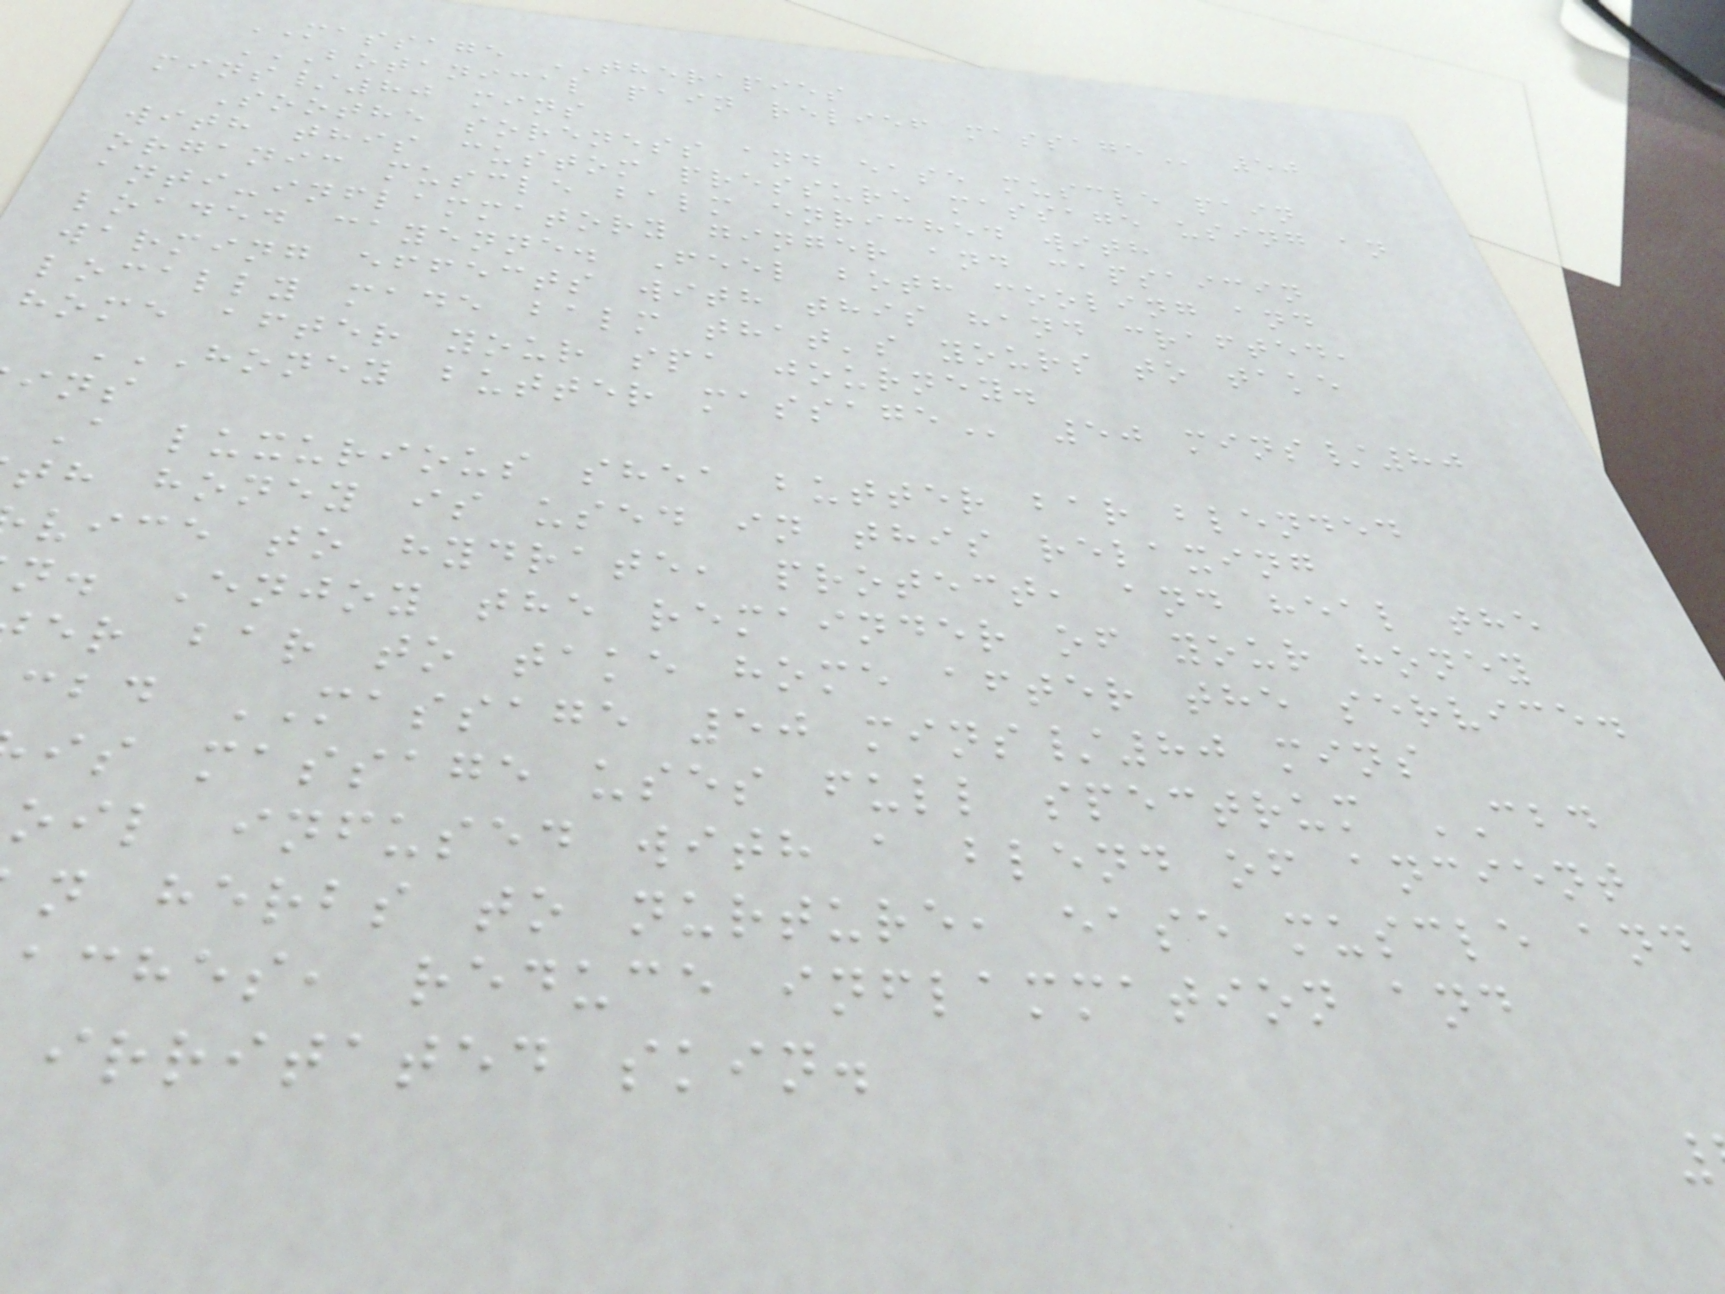MASSAGE THERAPIES
BOTANICAL PAIN RELIEF MASSAGE 50
mins/80 mins
Soothe soreness and ease muscle pain
with this custom pressure massage using an
organic muscle balm enriched with
anti-inflammatory ginger and capsaicin
loaded cayenne. Feel both cooling and
warming effects with this hand crafted,
locally made balm that's yours to take
home after your spa journey.
HONEY BUTTER MASSAGE 50 mins/80
A luxurious shea butter bar blended
th honey is used in this relaxing
vice to hydrate, protect, and heal the
n. Enjoy the remainder of your honey
er bar to take home after the service.
cbd MASSAGE 50 mins/80 mins
is massage uses full spectrum CBD
oil infused with a blend of ancient
n herbs to nurture, ease muscle and
aches, reduce inflammation and
irritated skin.
